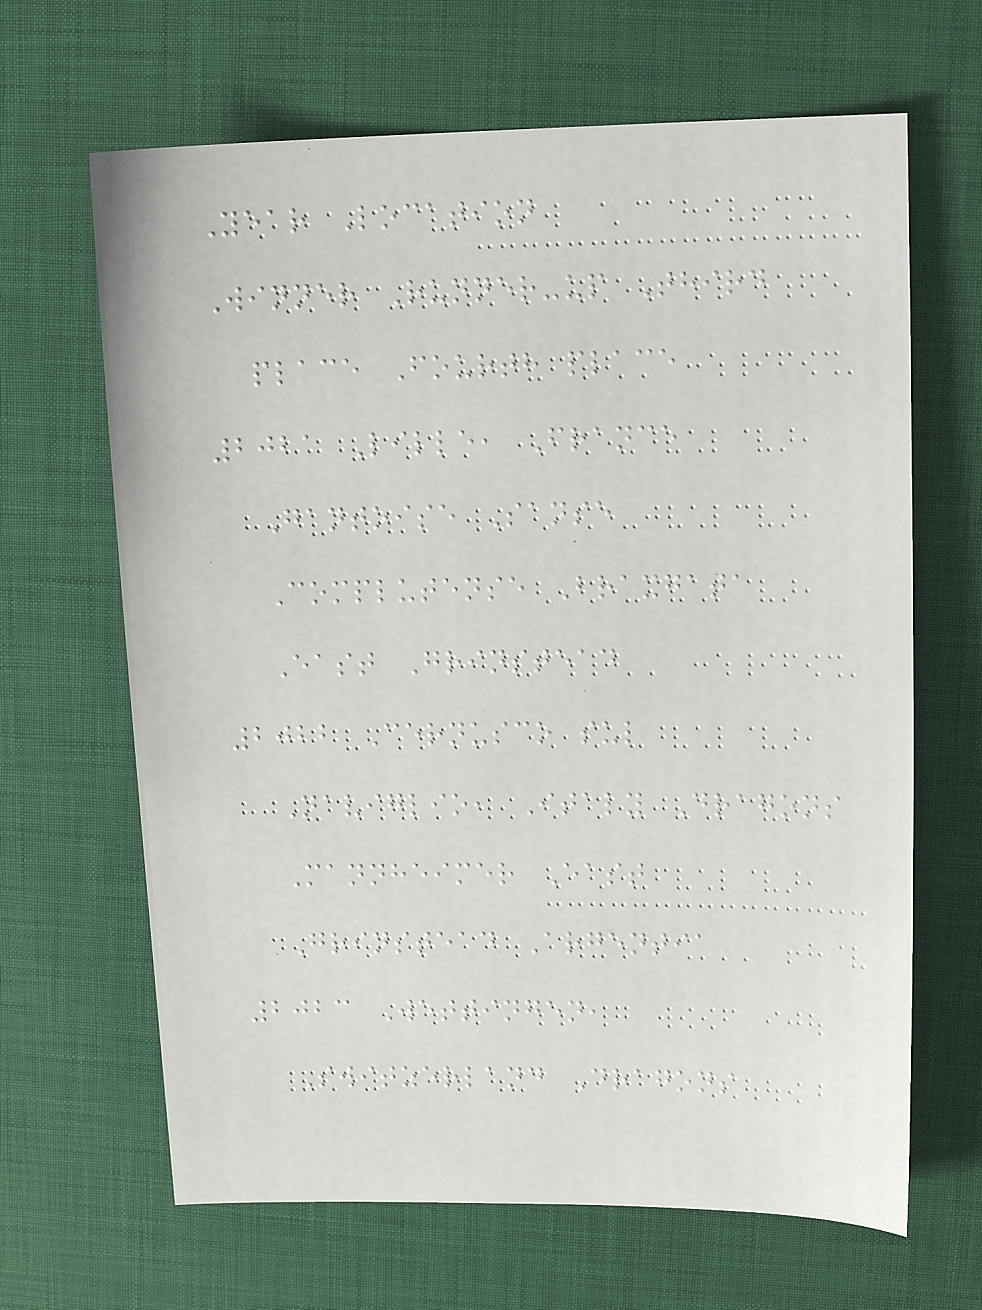Year Location
Winner Runner-up Third
place Fourth place
2021 Lille, France
Gantoise Sanse
Complutense Braxgata
East Grinstead
2022 Cernusco sul
Naviglio, Italy Dragons
Mannheimer East
Grinstead Argentia
2023 Wettingen,
Switzerland Dragons
